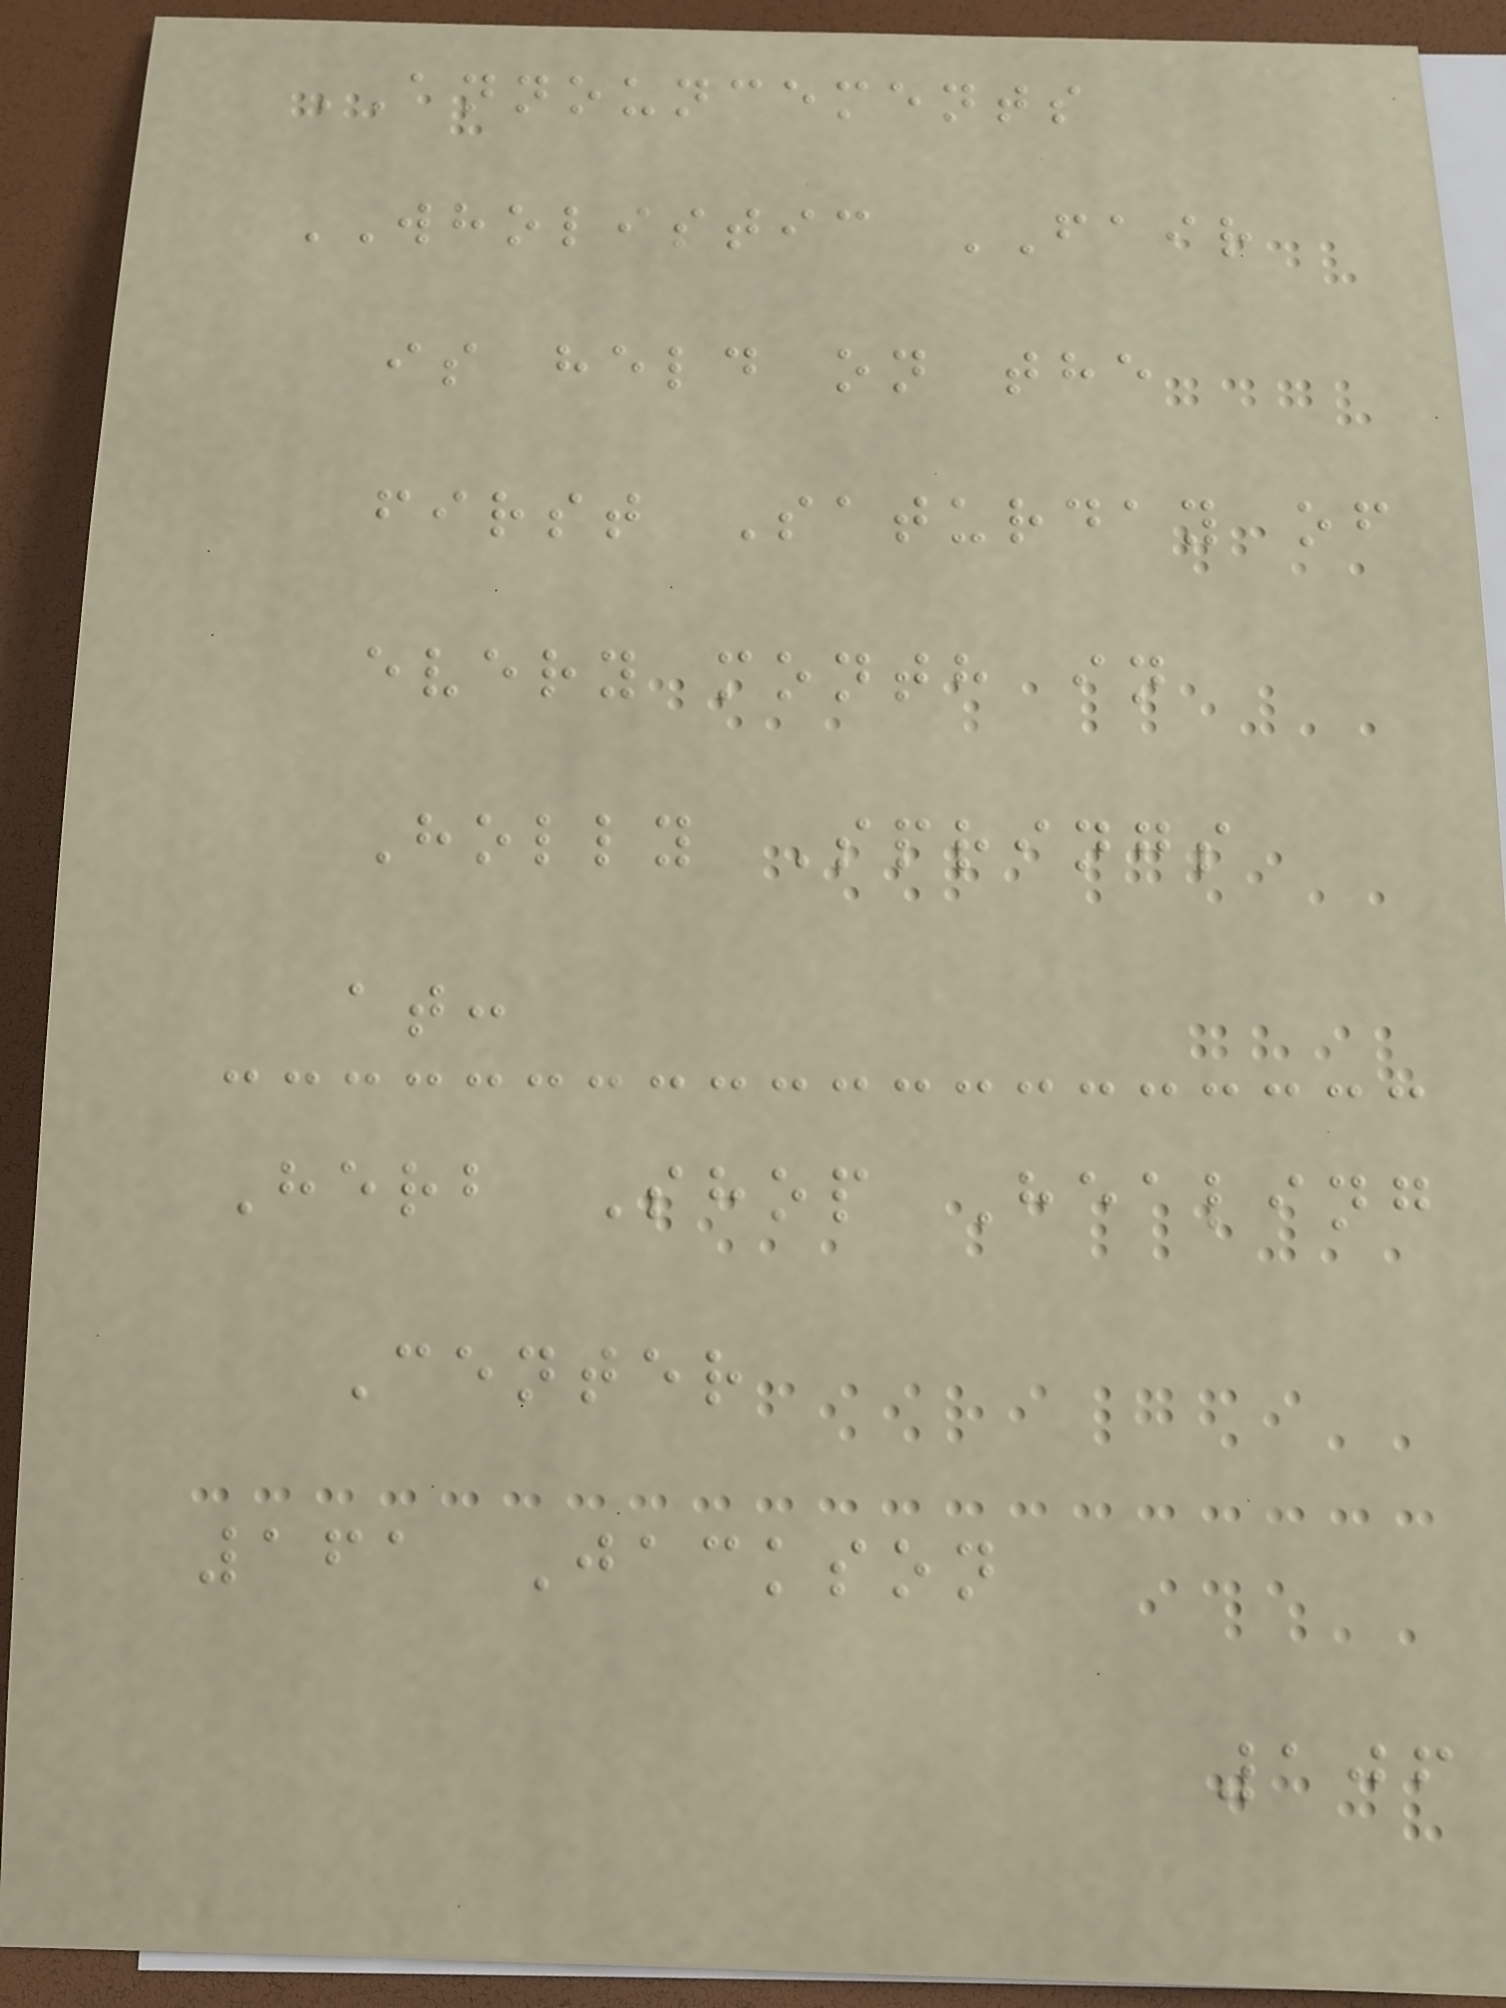ANNOUNCEMENTS
WHOLISTIC FAIR
is held on the
first Saturday of
every month in
Holly Springs
at:
Herb Shop Healing
Center
161 Jackson
106
